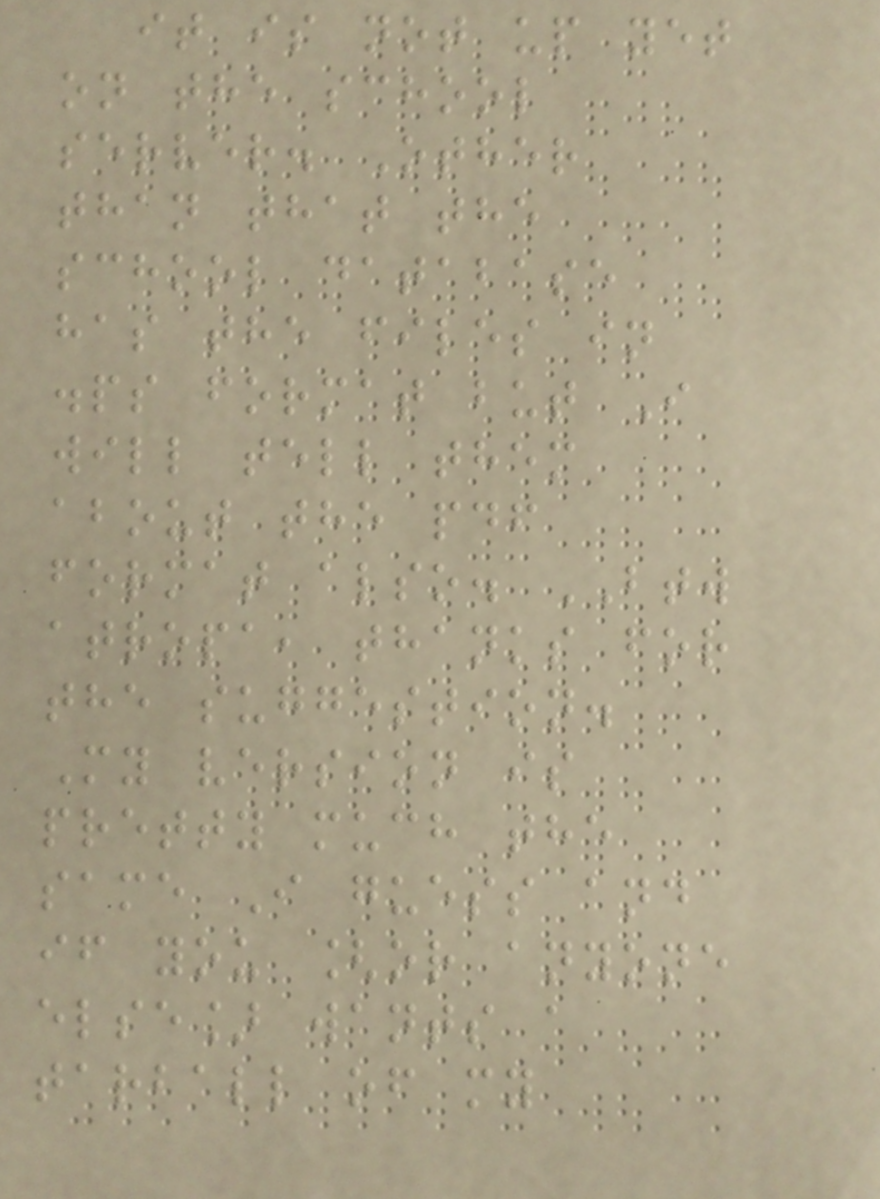it is not up yet
on the school
server. Other
than that the
school database
has the files in
.ps format but I
will tell them
about the pdf
format also. BTW
atropa, thanks for
the suggestion.
My version is
pretty much the
same I guess and
if you [or anyone
else] wants a
tarball of my
